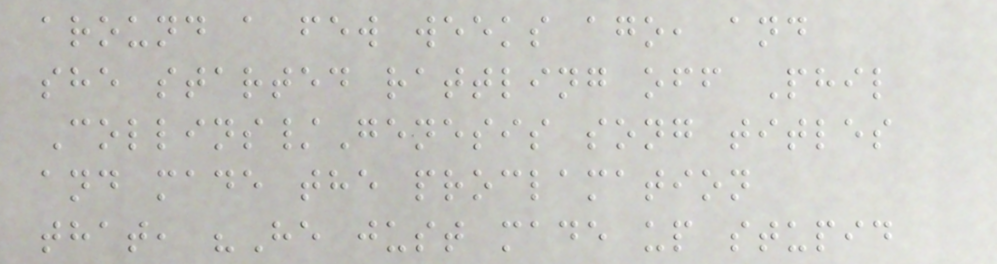around a few weeks ago, and
she started rattling off Phil
Collins/Genesis song titles
and made the proclamation
that, "He just made up stupid
